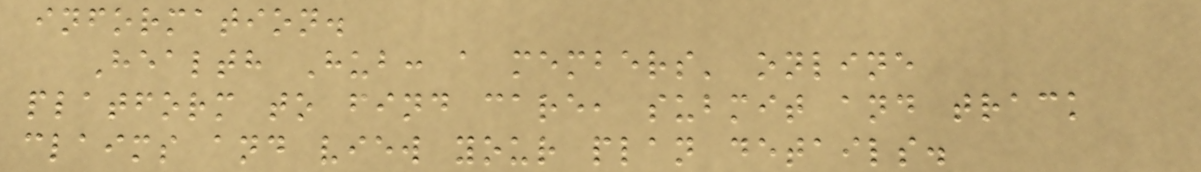information.
Health Hub: a members' online
platform to find care, submit and track
claims and view your plan details.
